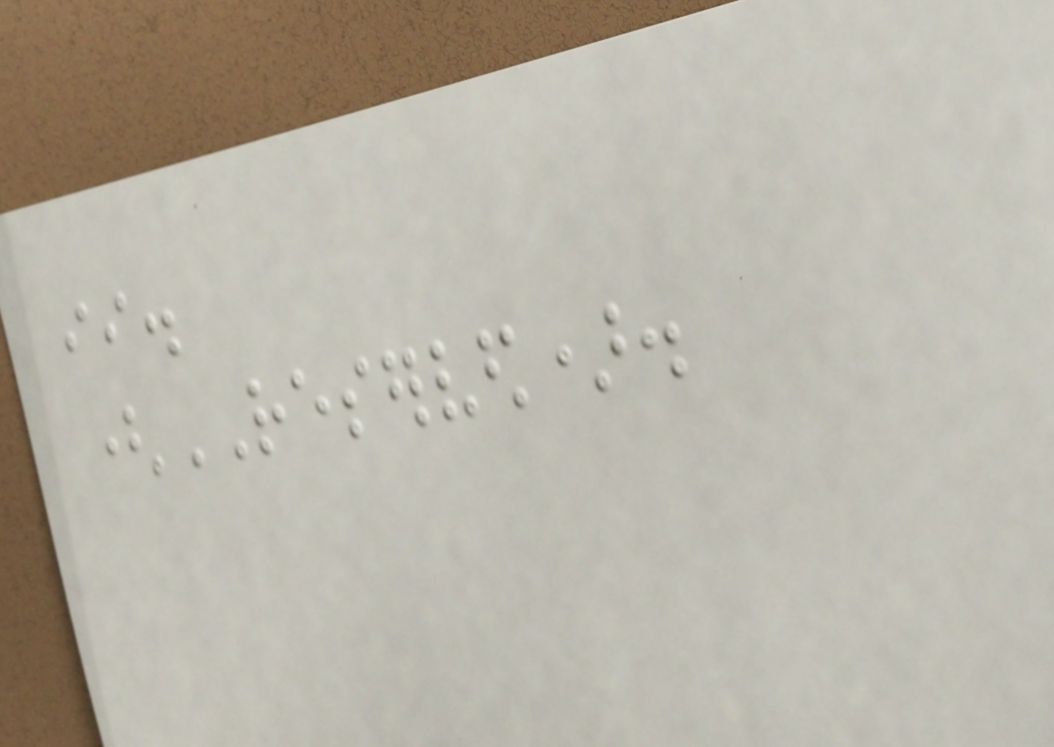ii.
(RESERVED).
